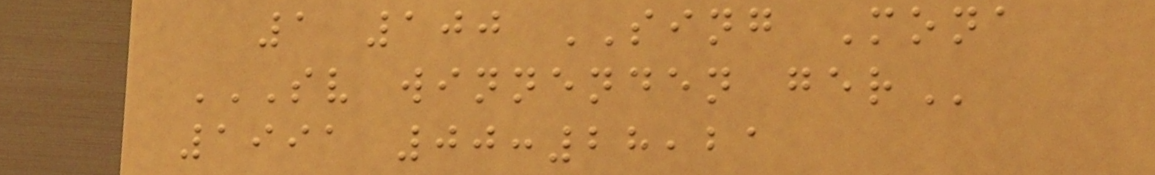1 100 SING Mona
SV WINNENDEN GER
1991 00:28,21
